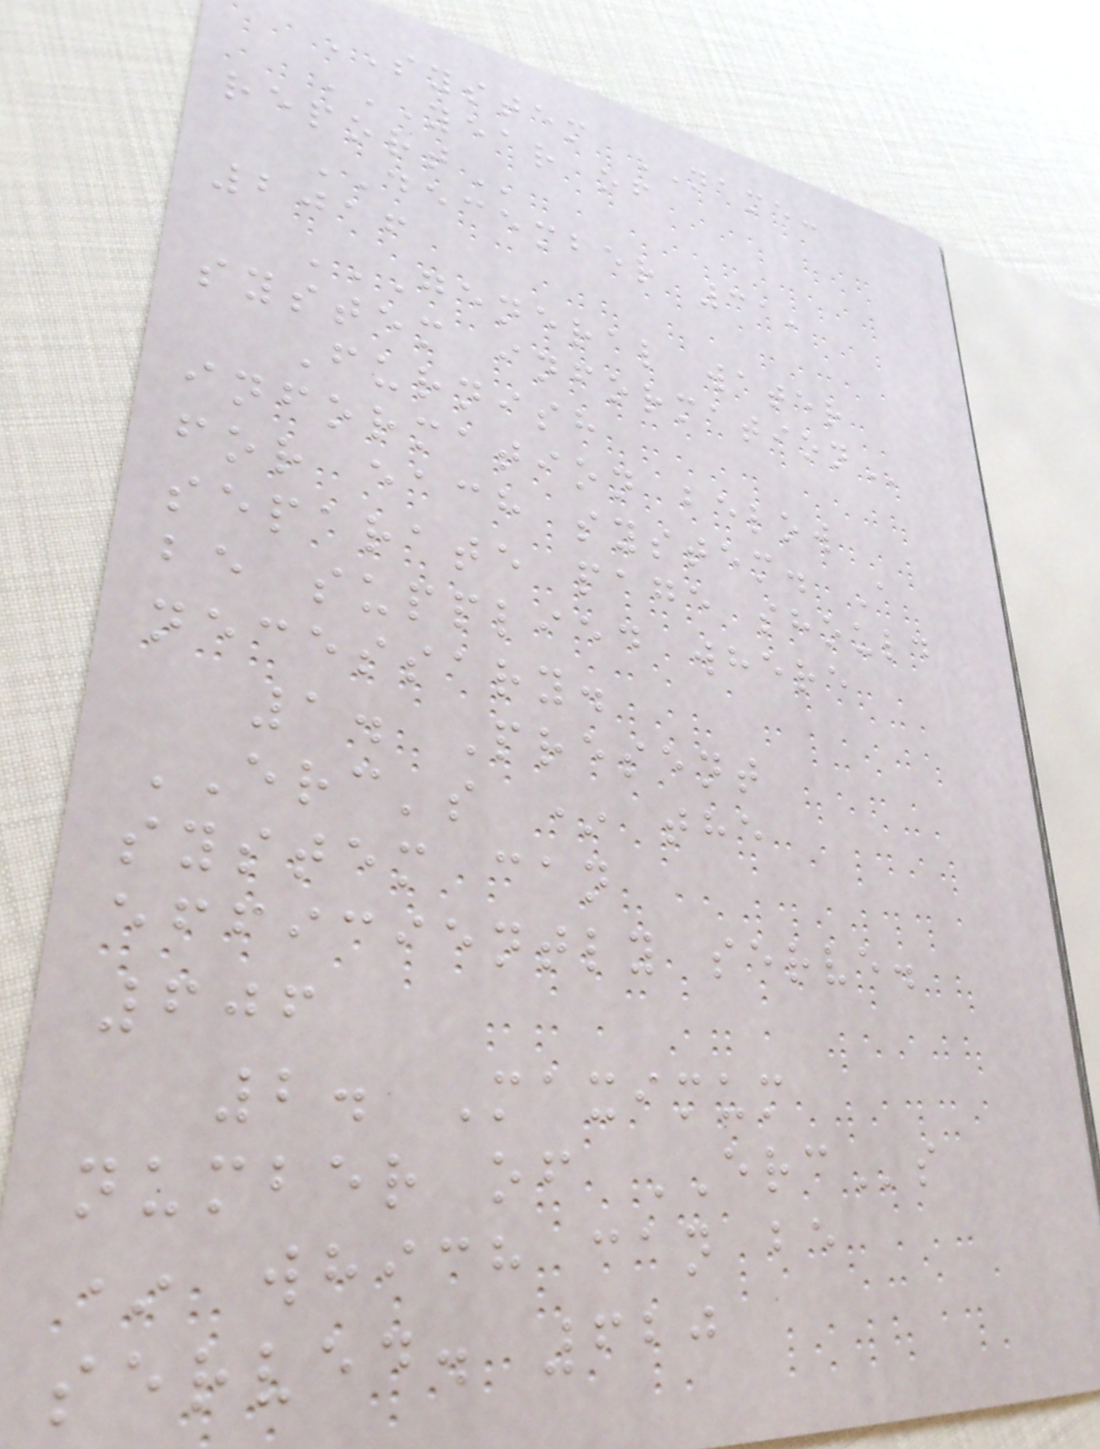SYSTEM NAME:
YEAR OF
REPORT
DECEMBER 31,
2016
GENERAL WATER
SYSTEM INFORMATION
Furnish
information below
for each system. A
separate page should
be supplied where
necessary.
1. Present
ERC's * the
system can
efficiently serve.
606
2. Maximum
number of ERCs
* which can be
served. 620
